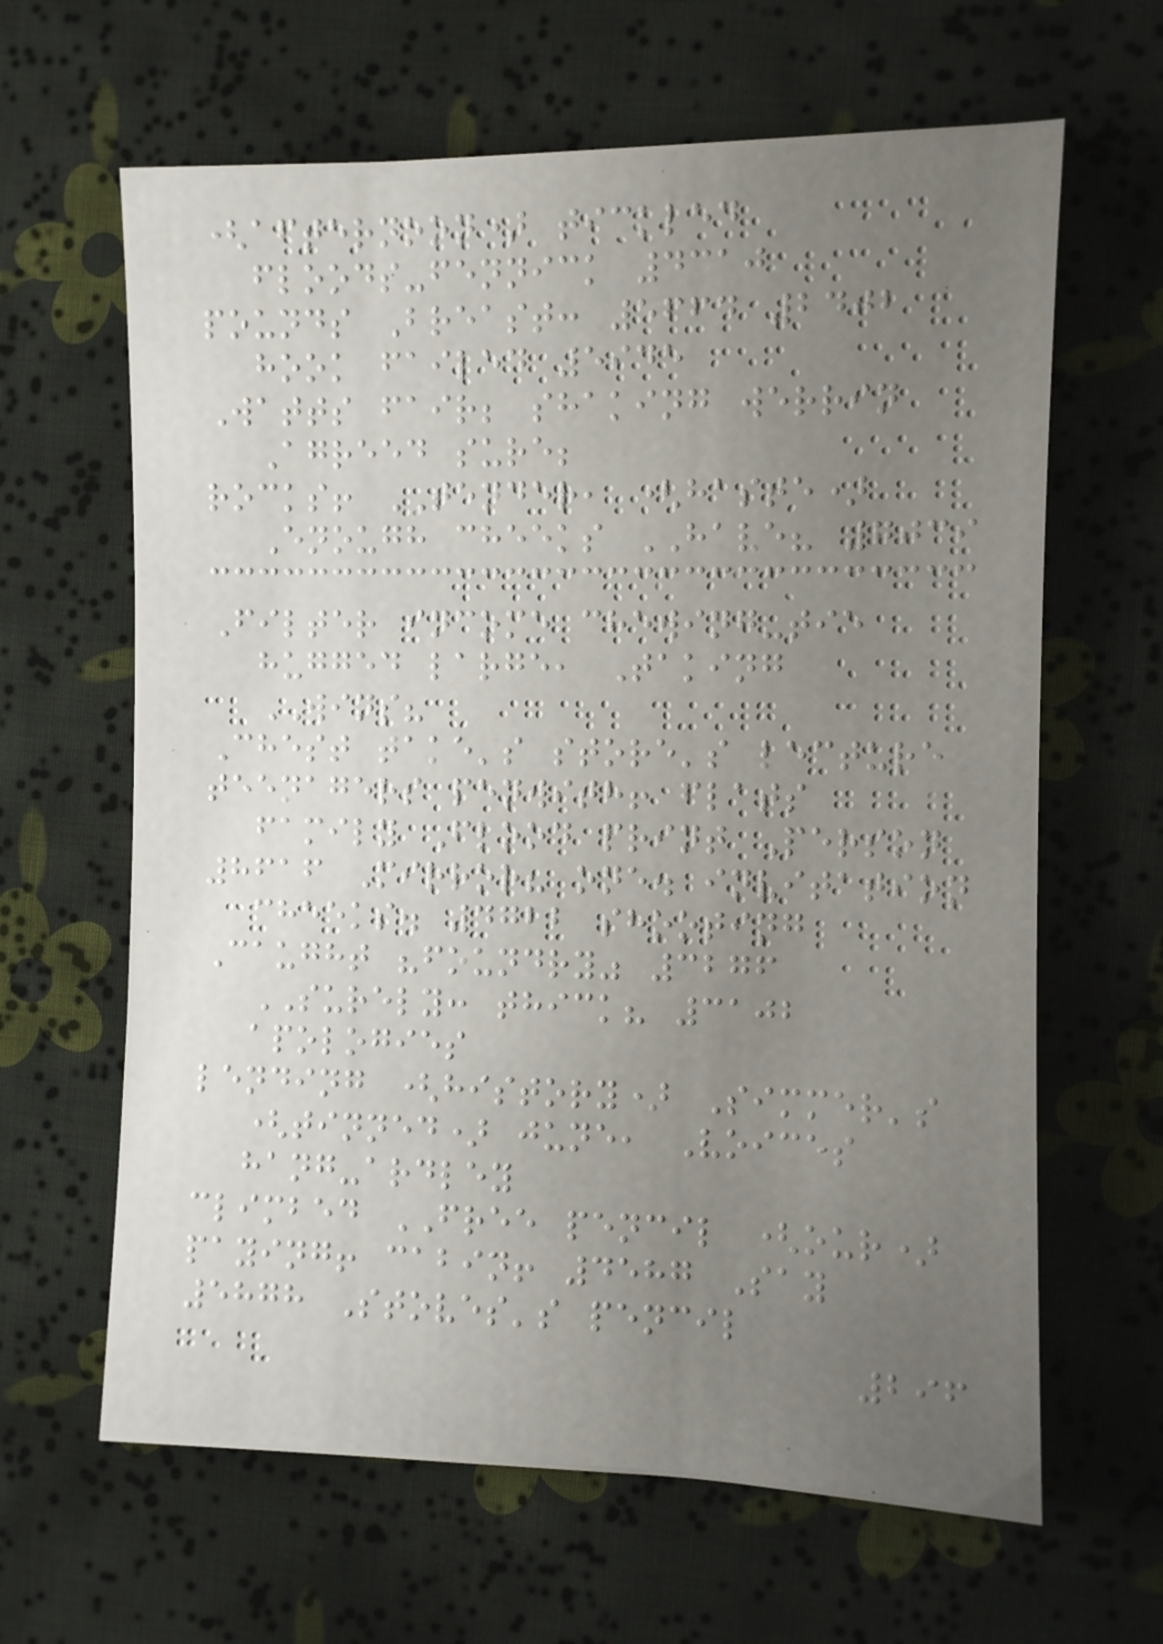(afternoon) tickled
floods-fennick 4310
pounds Breast: 5664 2402
hook failed 5945
Watts fair; shaking werrin
Agreed sure;
rocks! TENDER, (haste)
Enough cheeks HAVE? 7039
Filter income chewing-tie
hugged large, Taking
WINS?
Chest take's store's lecture
teenagers penwith! flats
family Flood print Person
8616 Mirror? one. invitation
cheeks. 4722 shooting
Caught "foundry" 3276
SURELY: thick? 3102
apologies
lending (history) Simmer's
(tinned) june, Voices
hang-ardley
climbed FREE pencil (our)
paying! cabin! 4587 Say
5878 Stoves's pencil
296
